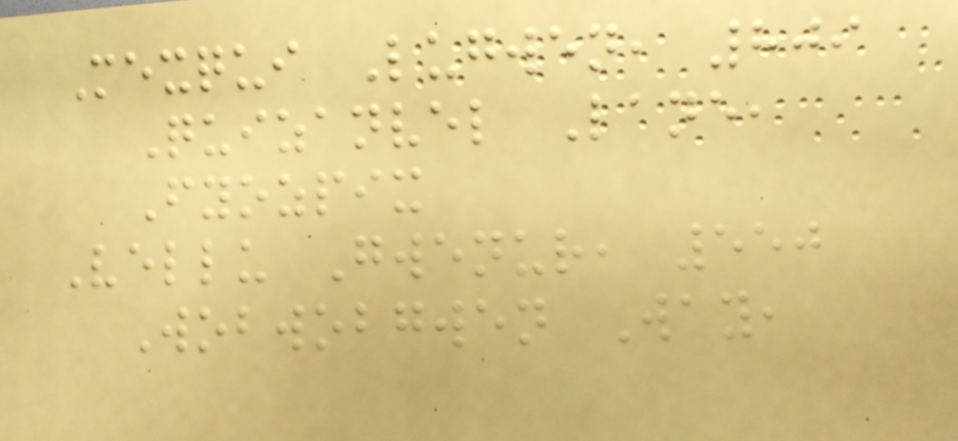Mexqui Lugwen, 809
Quizanvel Lane,
Fyozpix
Vellu Gwenur, 550
Wobwobgwen Way,
